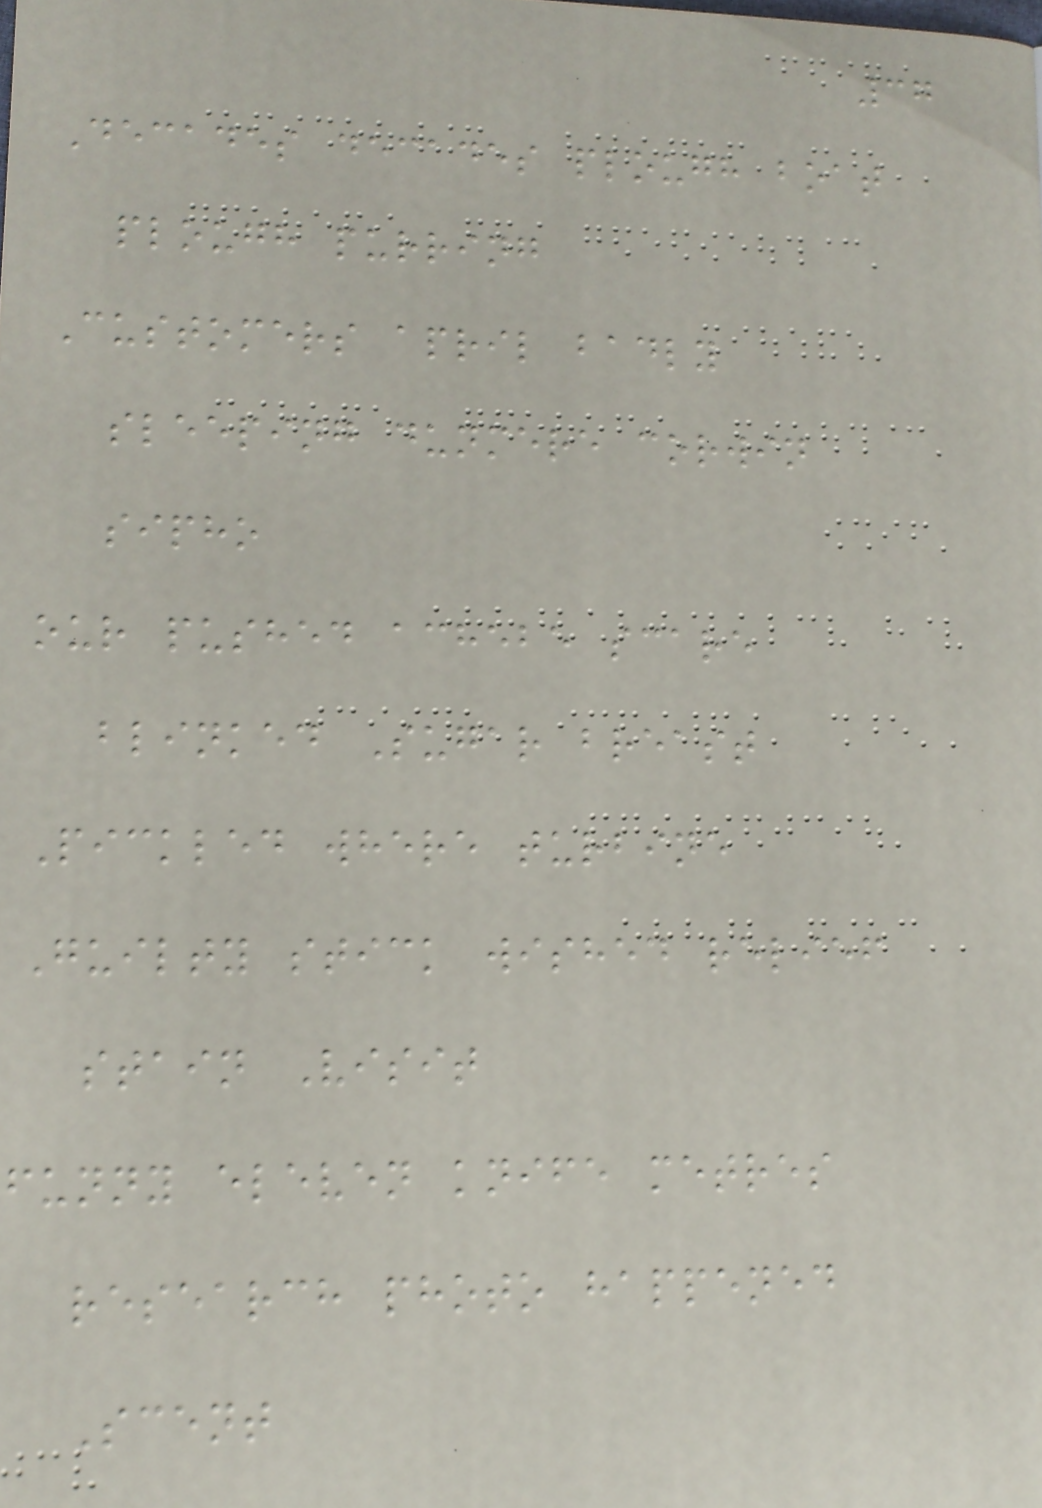37
Decades decades plough boat
plough purring
Customers april badly
sleeping dunmere corwin
sipho
our pushed achebe scare
blinked Sugar breast
Pickled where turbine
Guilty stick wished relief
stain Visit
funny eleven knife metres
research photo happened
Scent
